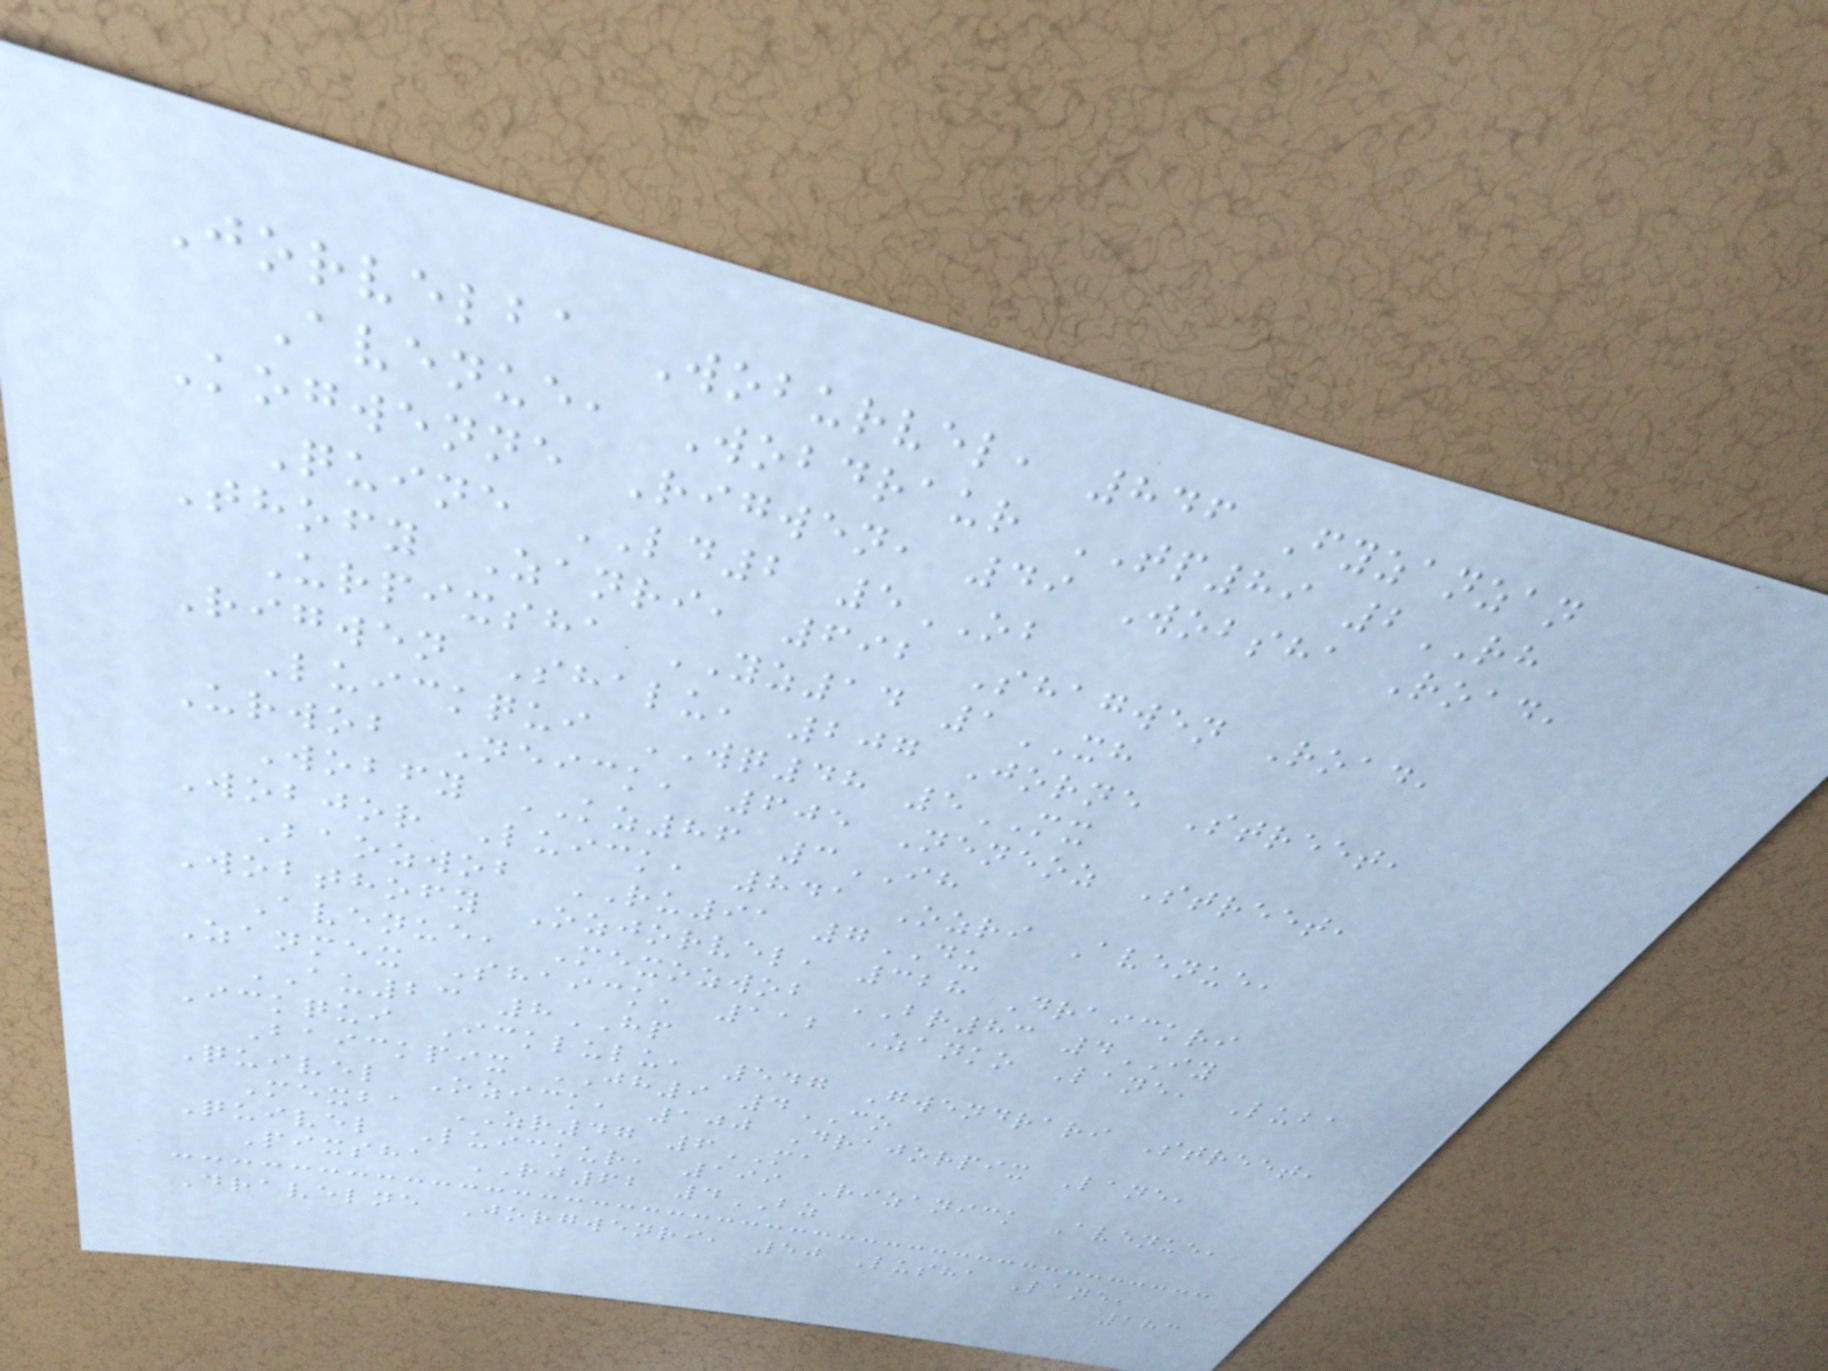Jorvelba Woburvel, 846 Fyzanzan
Avenue, Wobdraur TP89 2RH
Kogwenne Rigwen, 49 Wobsha Road,
Quine LD2 5OB
Thofy Zanri, 692 Shagwen Road,
Urpixsha YZ14 1XH
Rigwen Shalu, 207 Jorne Street,
Luickqui WQ48 5MX
Urwob Neick, 605 Neneoz Street,
Wobfy KZ86 3IH
Wobjor Luick, 841 Ozri Avenue,
Baozwob RU91 7DU
Wobthofy Ozjorvel, 328 Draickri
Avenue, Mexozwob BR83 4IY
Zanmex Shaick, 112 Zanko Lane, Luba
AU23 8HP
Ickqui Icklulu, 547 Gwendrari Street,
Baickpix JH9 4CO
Quivel Ozick, 100 Drajorpix Lane,
Mexba ZR47 6MA
Quivel Luickur, 199 Rizanick Avenue,
Pixsha RJ62 4BZ
Dravelne Jorgwenri, 50 Lusha Lane,
183
